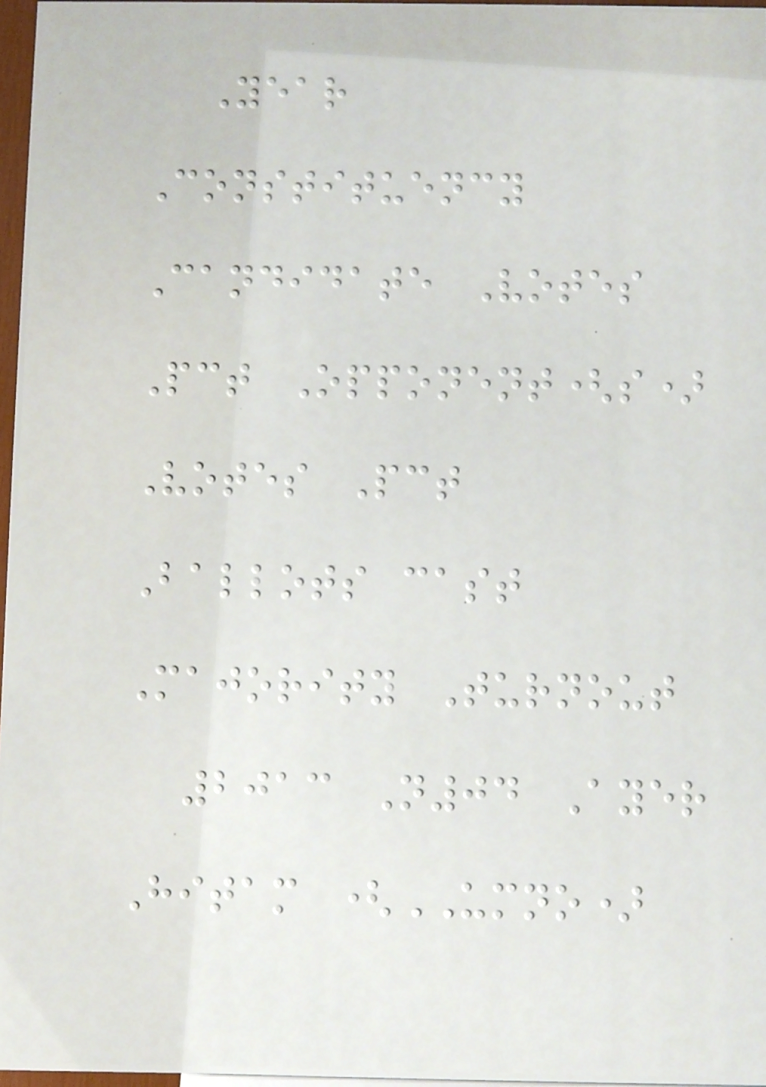Year
Constituency
Candidate Votes
Pct Opponent(s)
Votes Pct
Ballots cast
Majority Turnout
2013 N04 Ayer
Hitam (UMNO)
